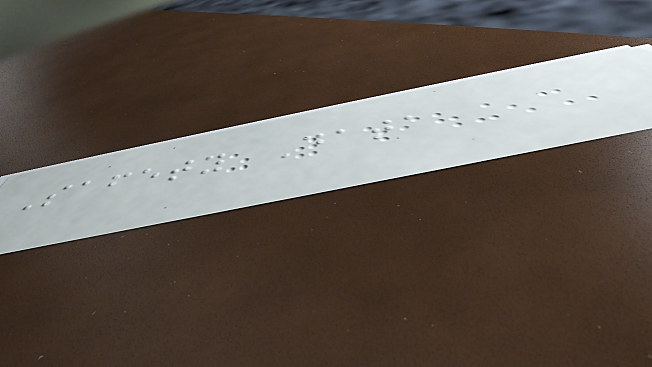Safety Data
